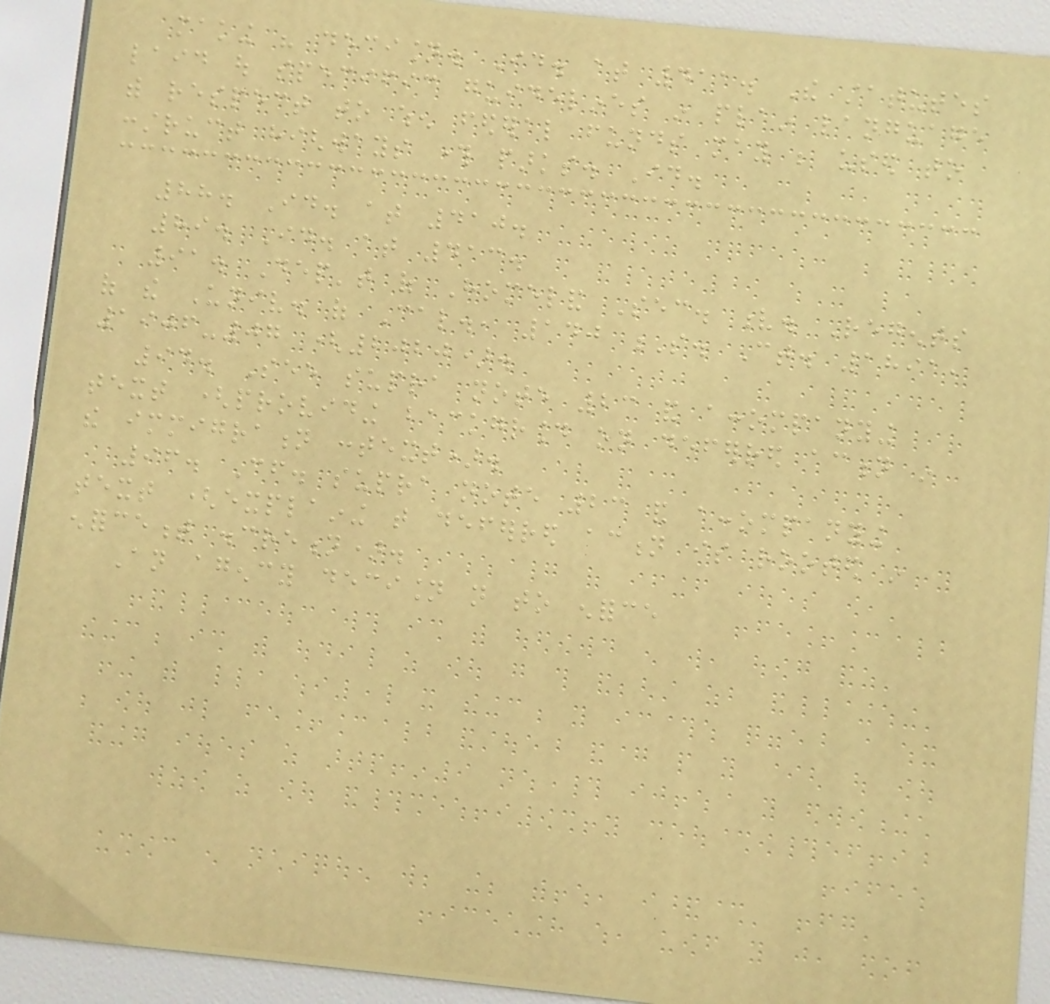making his decision. Id. at 411. The statutes
laid out specific guidelines in plain language
with respect to when federal funds may be used to
construct highways through parks. Id.
88. Id. at 410.
89. Id. at 413.
91. Dep't of Homeland Sec. v. Regents
of the Univ. of Cal., 140 S. Ct. 1891,
1906-07 (2020).
94. See supra note 23 and accompanying
text (providing background on deferred action in
the immigration context).
96. Cf. supra note 23 and accompanying
text (explaining that deferred action is rooted in
enforcement discretion).
An agency decision not to enforce
